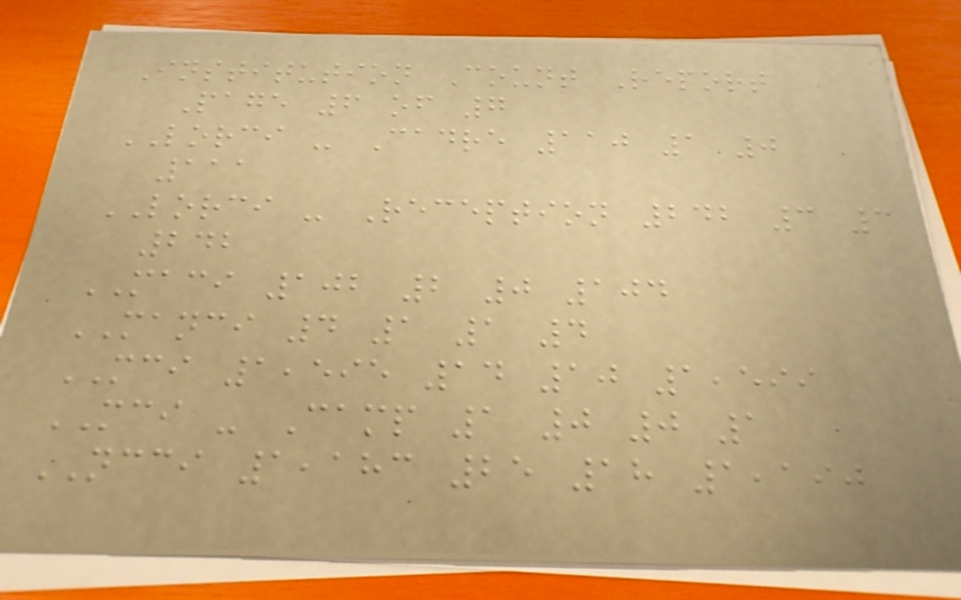Institution Count Report
Page 6 of 7
LORCI - Cadre 110 1 0
111
LORCI - Reception 242 3 3
242
MACI 102 2 0 104
MANCI 4 1 1 4
MCI 1,595 14 10 1,599
MCI - Camp 1 0 0 1
NCCI 1,183 25 18 1,190
